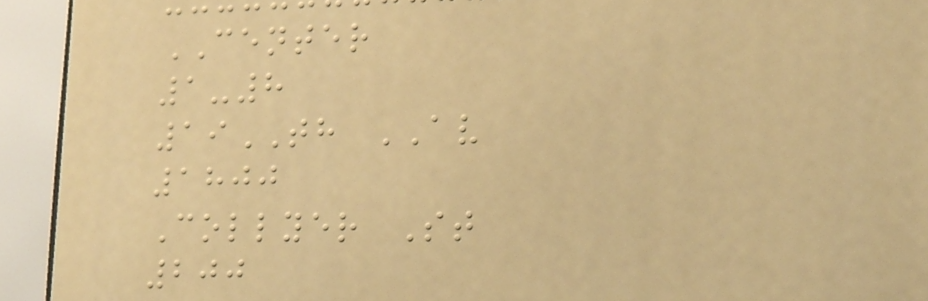CENTER
1-8
19TH AV
1800
Collyer St
200
